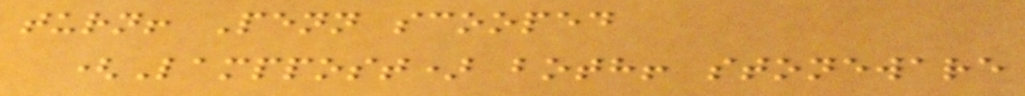turn! Penn scooped
(Lamppost) both! stoneware
